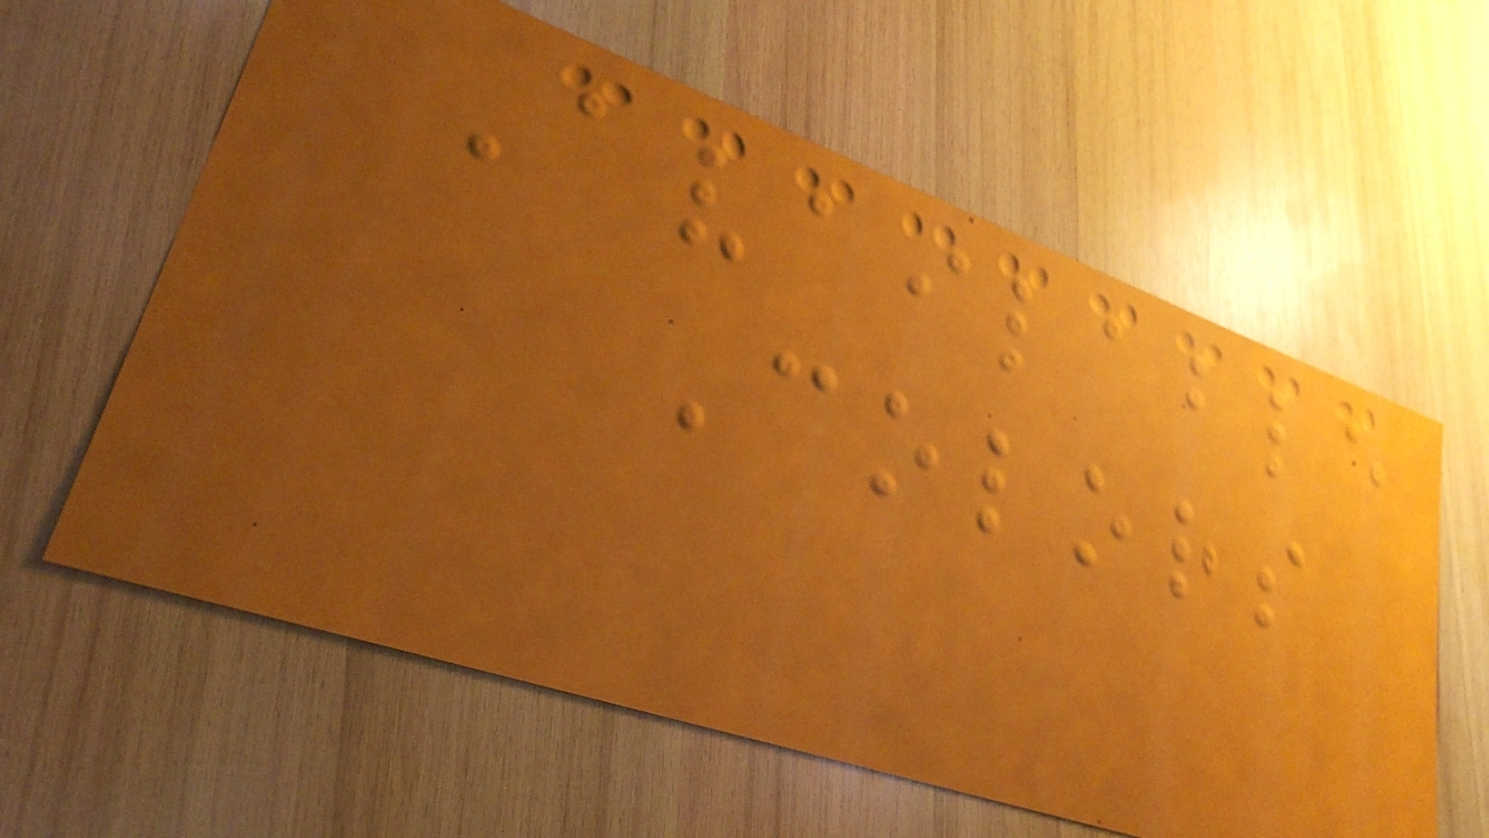Available
Colors
